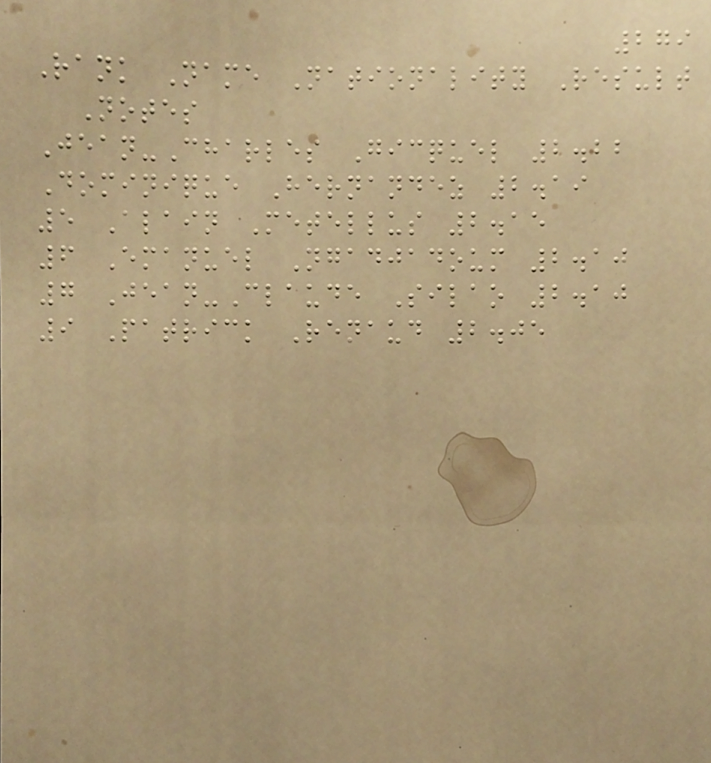279
Rank Name Nationality Result
Notes
Jean-Charles Gicquel 2.22
Dominique Hernandez 2.19
5 Alain Metellus 2.15
6 Emanuel Ngadjadoum 2.10
7 Jean-Claude Silao 2.10
9 Patrick Renaud 2.05
